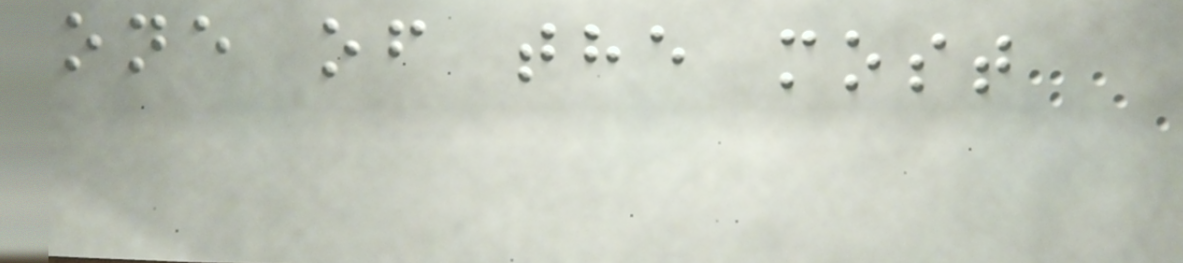one of the most
